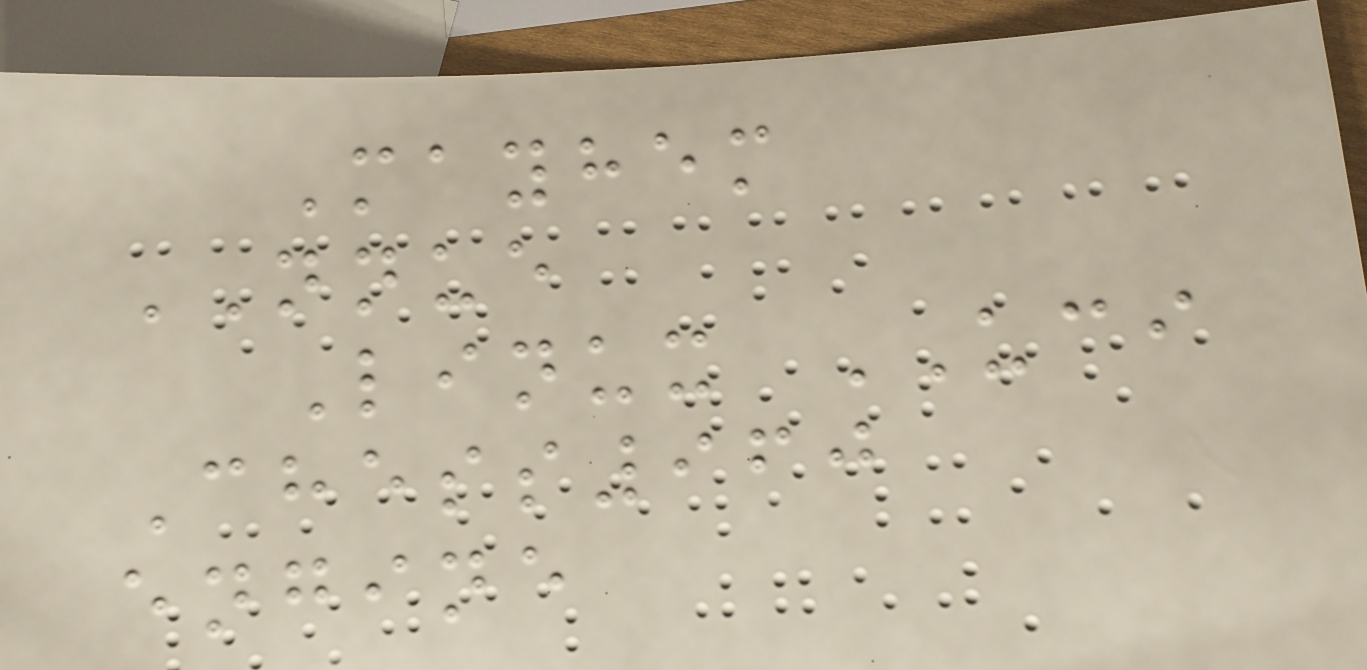Mayhem
NNUE
Linux UCI
Chess960
engine
